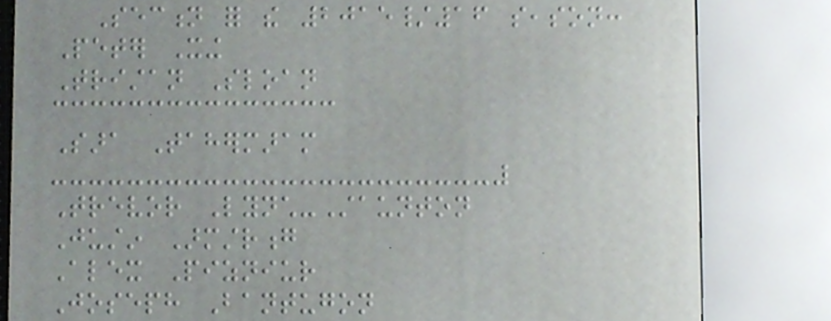Section for the 2015/16 season:
Peter Xing
Tristan Sloan
Sara Tahermaram
Trevor Lynch-Staunton
Justin Armstrong
Alex Pizniur
Joseph Bantugon
